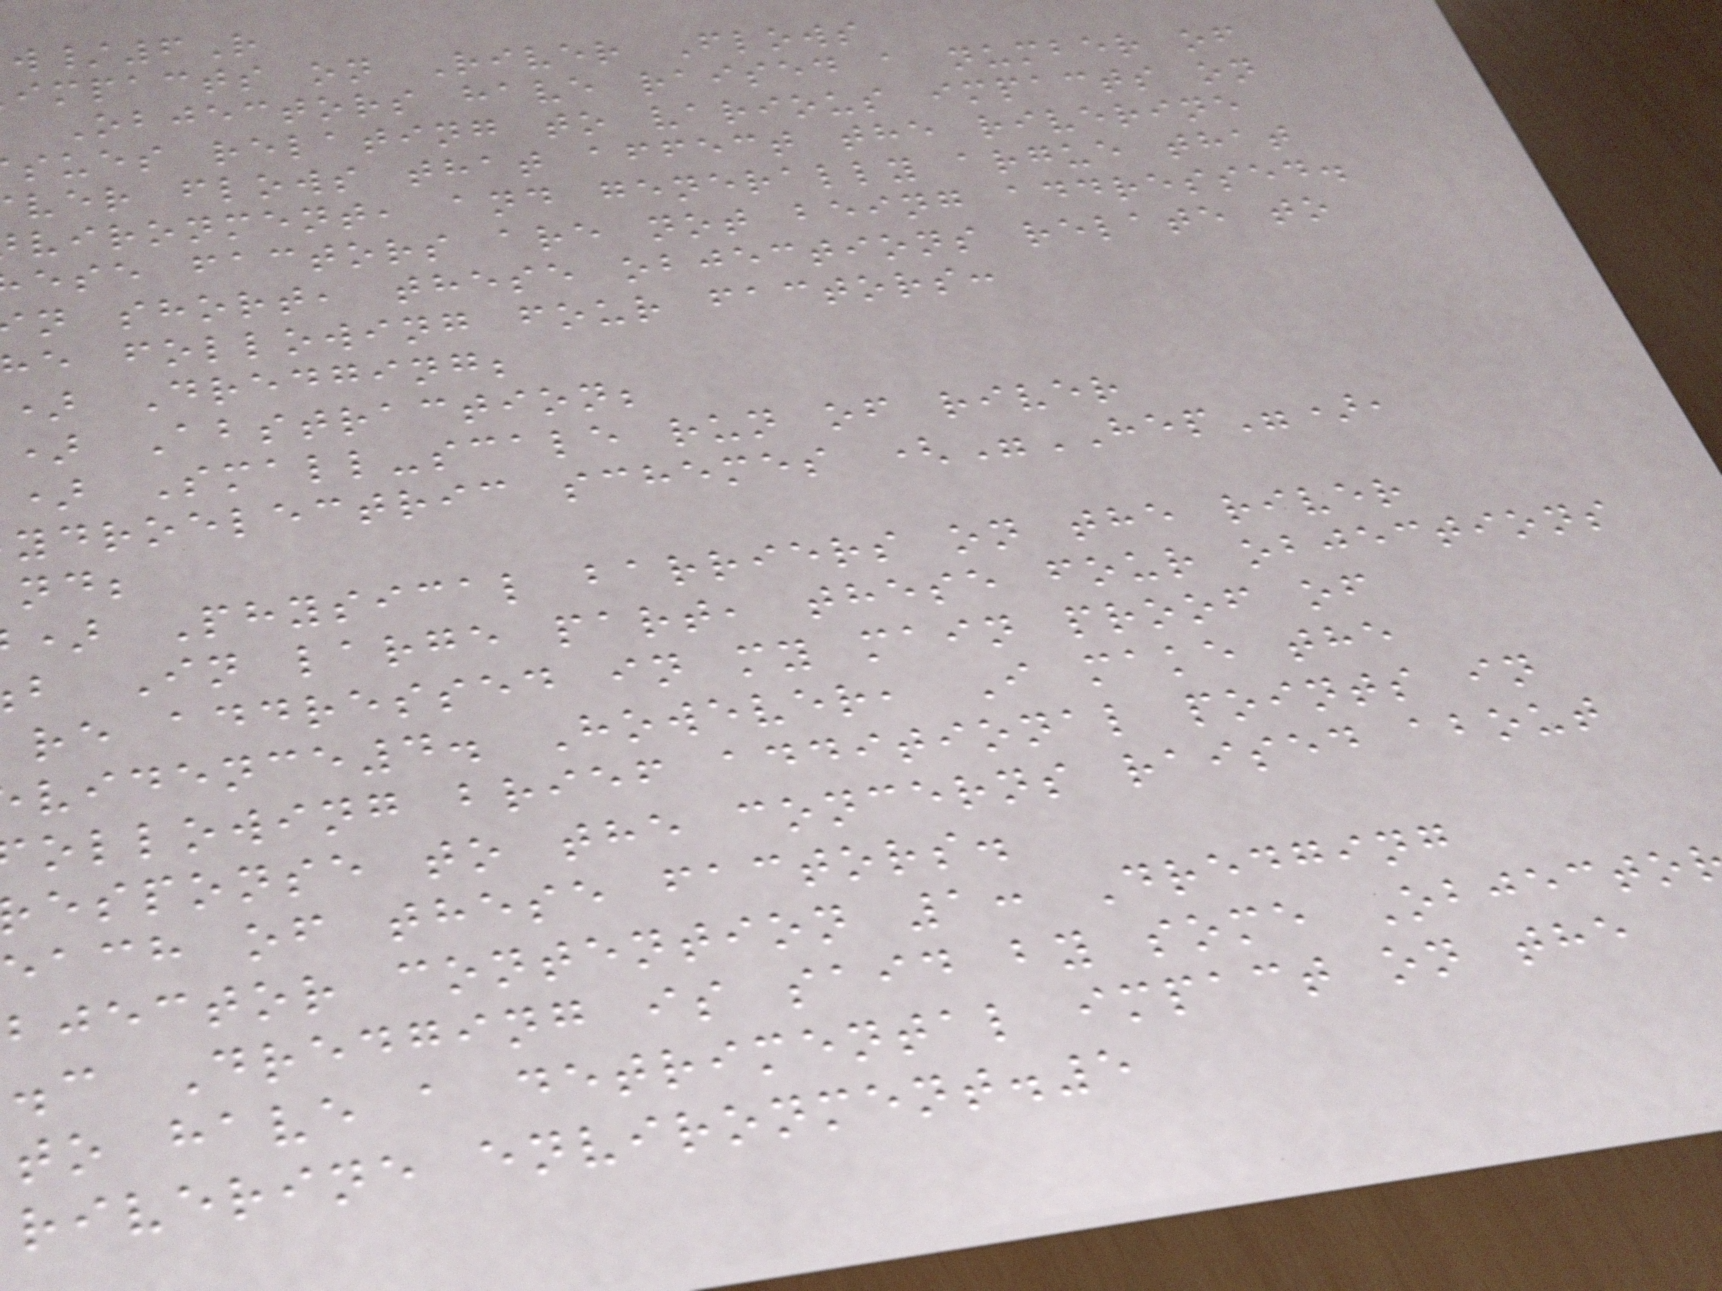/6R
impacts on River Flows
Objectors have raised a number of
sues relating to various impacts on
ver flows that affect the riverine
vironment, and generally argue that
ese factors are not being addressed.
n short, these objections relate to
e following four factors:
) Dredging;
) Abstraction;
) Small-scale run of river
ydroelectric schemes ("HEP"),
) Physical barriers on the river
b In large part, these four objections
re addressed in my main proof of
vidence4. However, I make the
ollowing brief additional points in
esponse to the concerns raised about
each of these factors.
bjector contention 1: Dredging
.c Dredging is said by some Objecto
to have a detrimental impact on the
riverine environment.5
